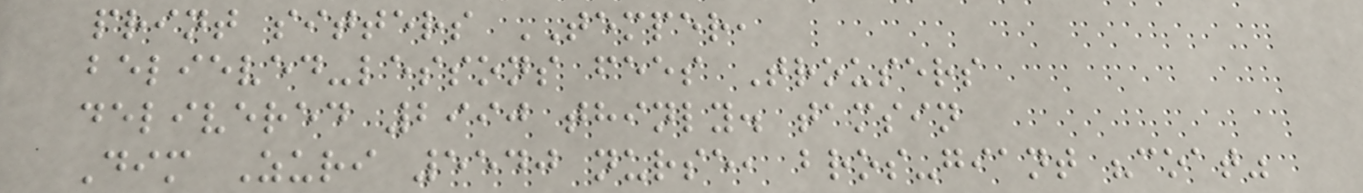print sitters TEMPER,
believed-lessons fees Trousers
delivered 2990 thinly. tamsin
Dim Zuri 5540 nurse, bros-giant "coat"
